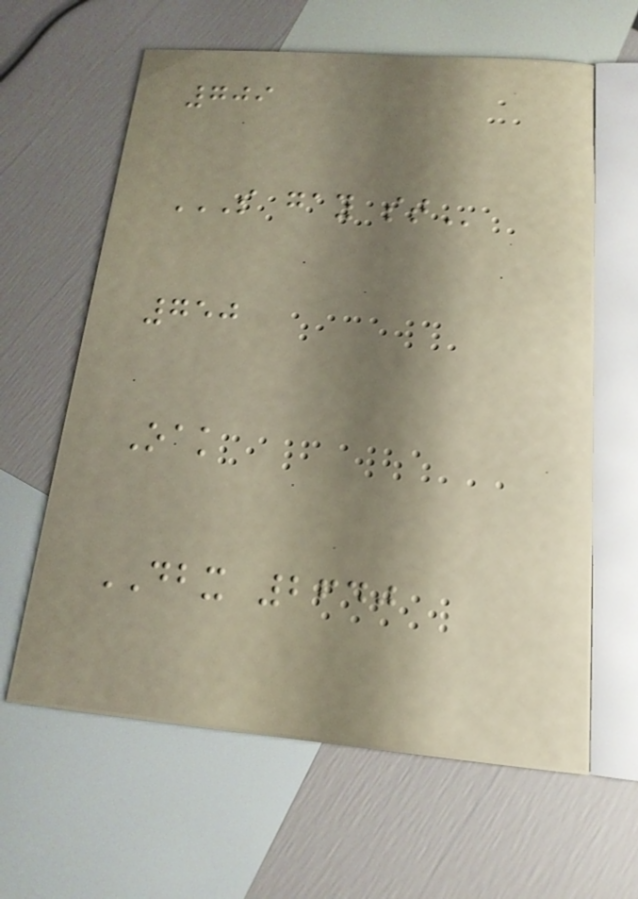709
S GAY ST
750
Oak
DBX 2640
